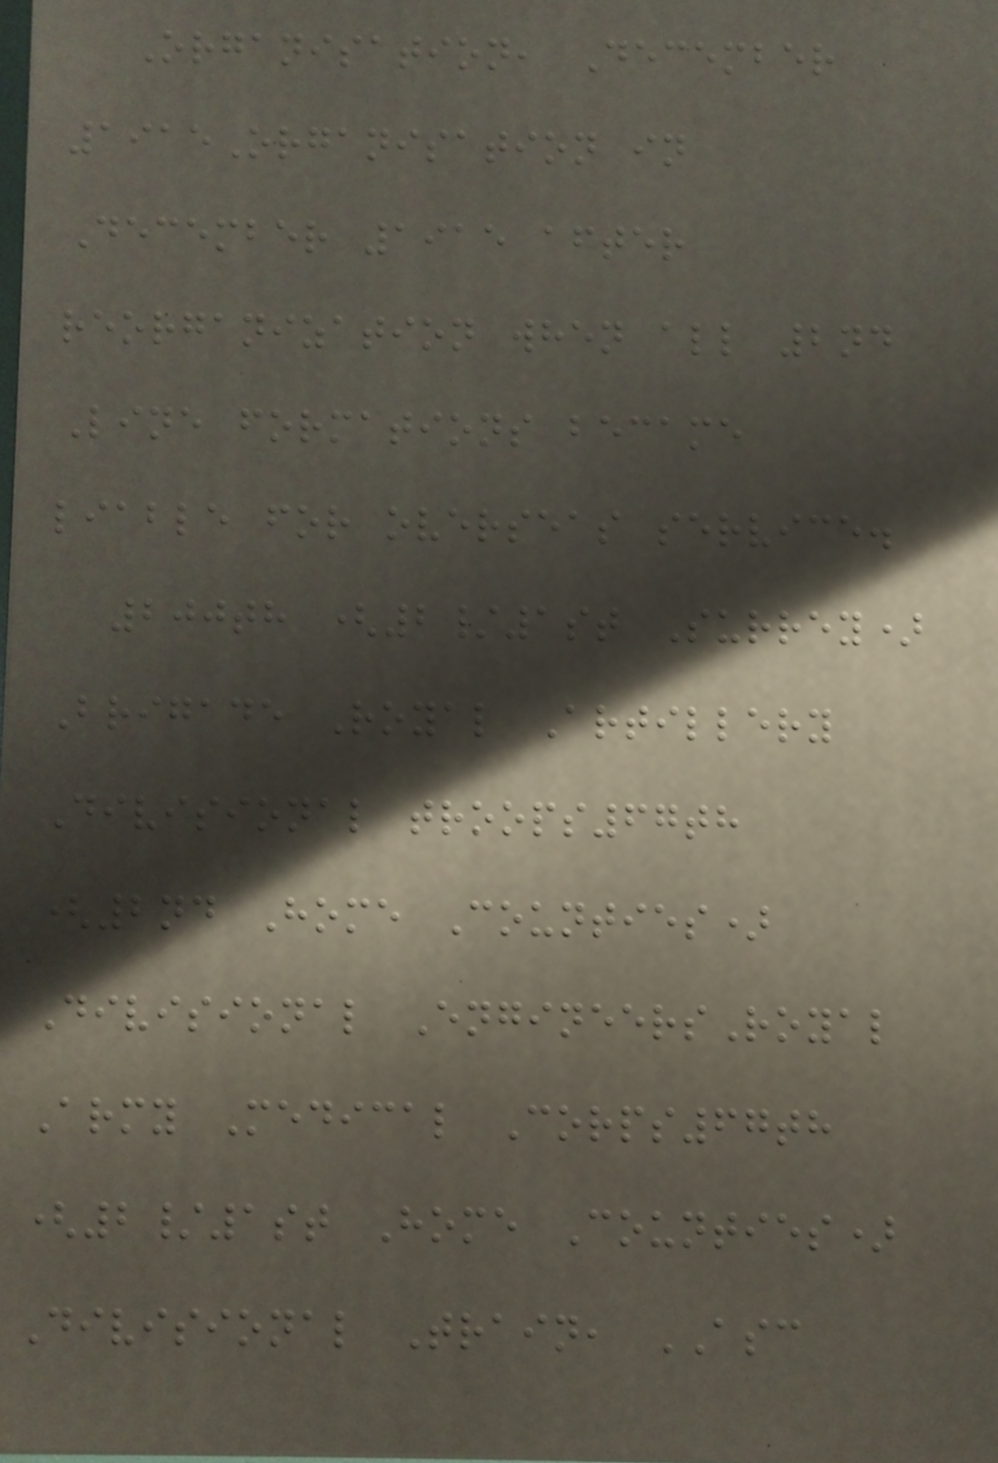Organisation, December
1915Organisation in
December 1915 after
reorganization when all 2nd
Line formations became
liable for overseas service.
200th (2/1st Surrey)
Brigade Royal Artillery
Divisional troops67th
(2nd Home Counties)
Divisional EngineersRoyal
Army Medical Corps67th
(2/1st Home Counties)
Divisional Train, ASC
